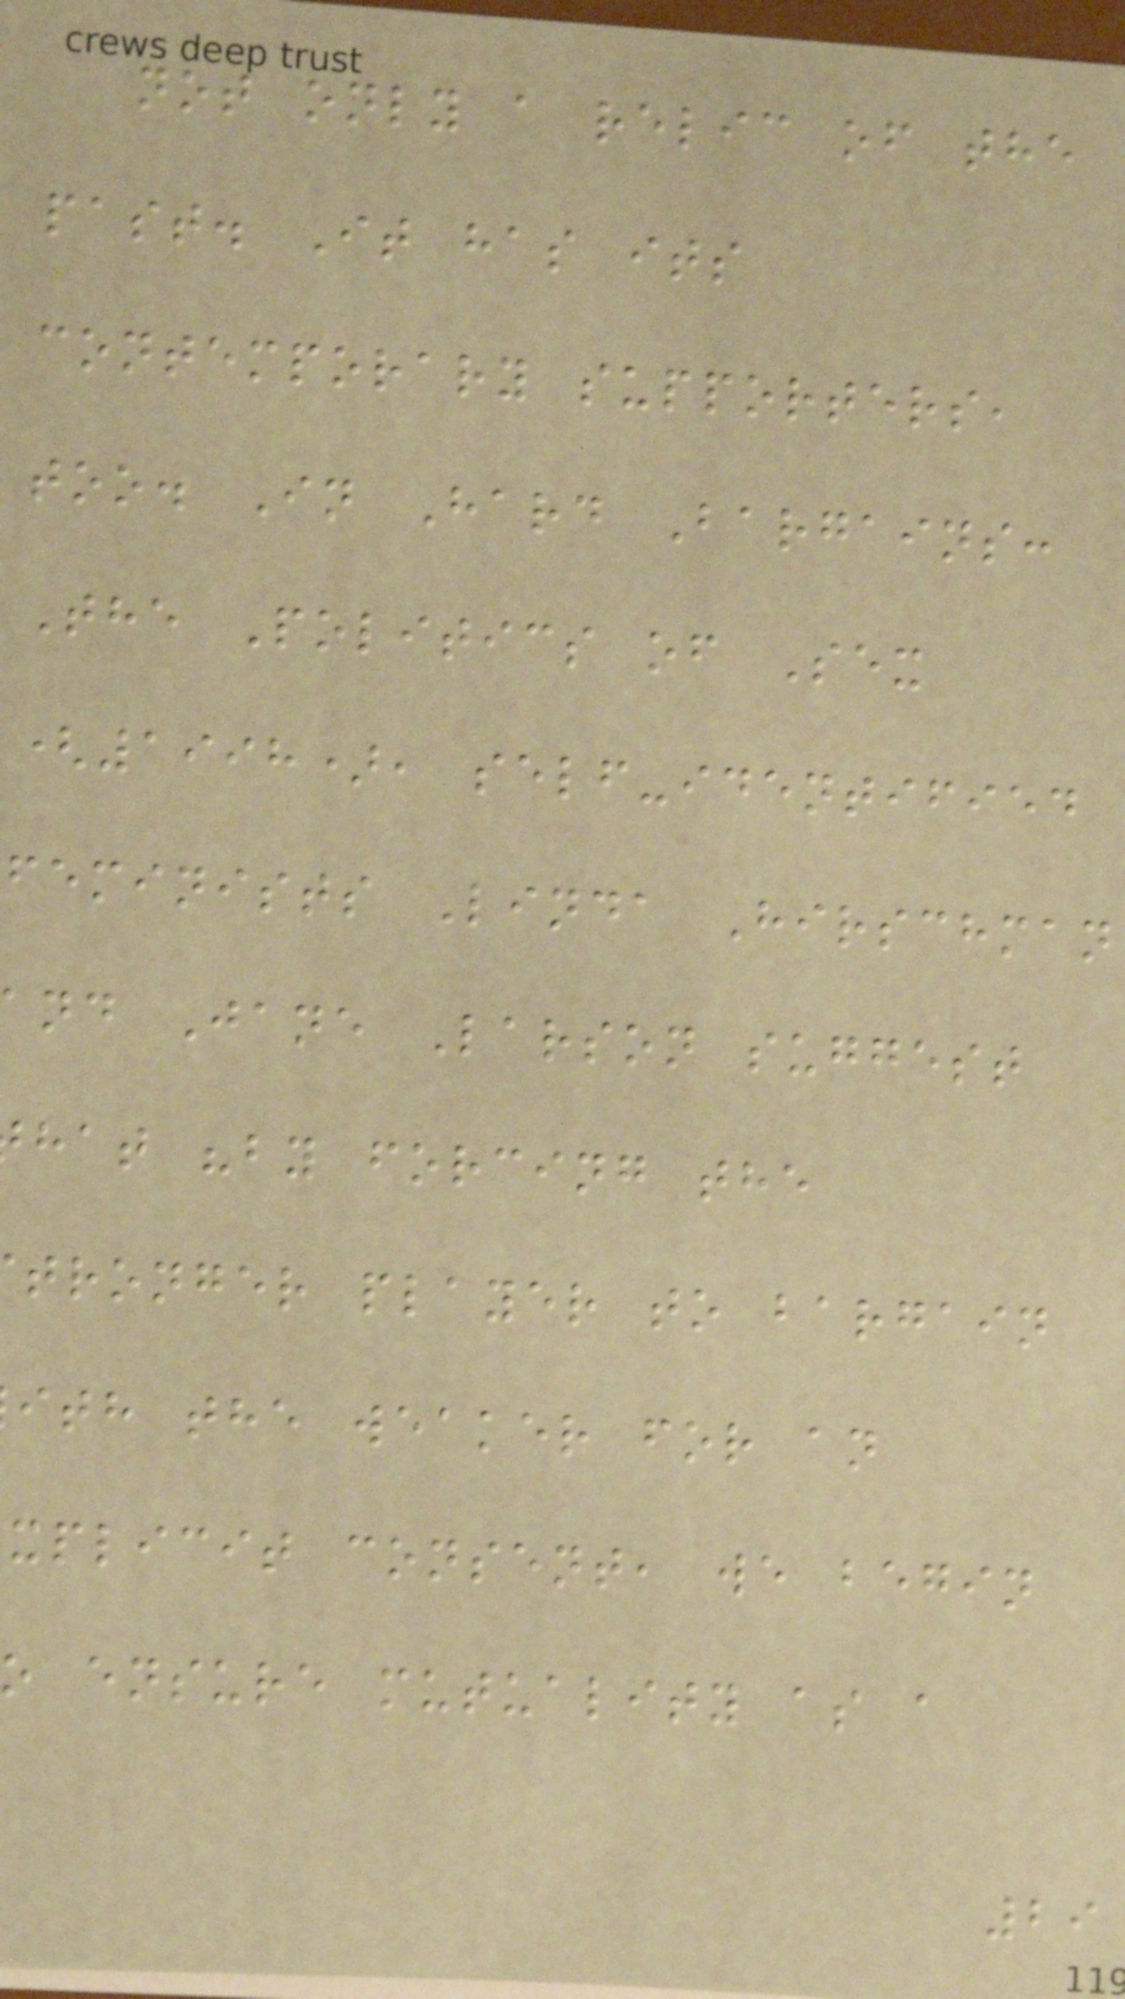not only a relic of the
past. It has its
contemporary supporters,
too. In Hard Bargains:
The Politics of Sex
(1998), self-identified
feminists Linda Hirschman
nd Jane Larson suggest
hat "by forcing the
tronger player to bargain
ith the weaker for an
xplicit consent, we begin
o ensure mutuality as a
29
